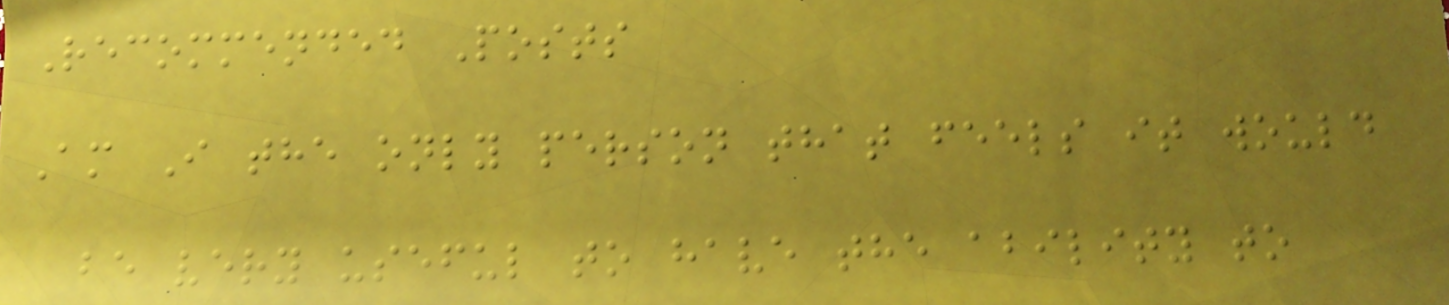Recommended Posts
Am I the only person that feels it would
be very useful to have the ability to
